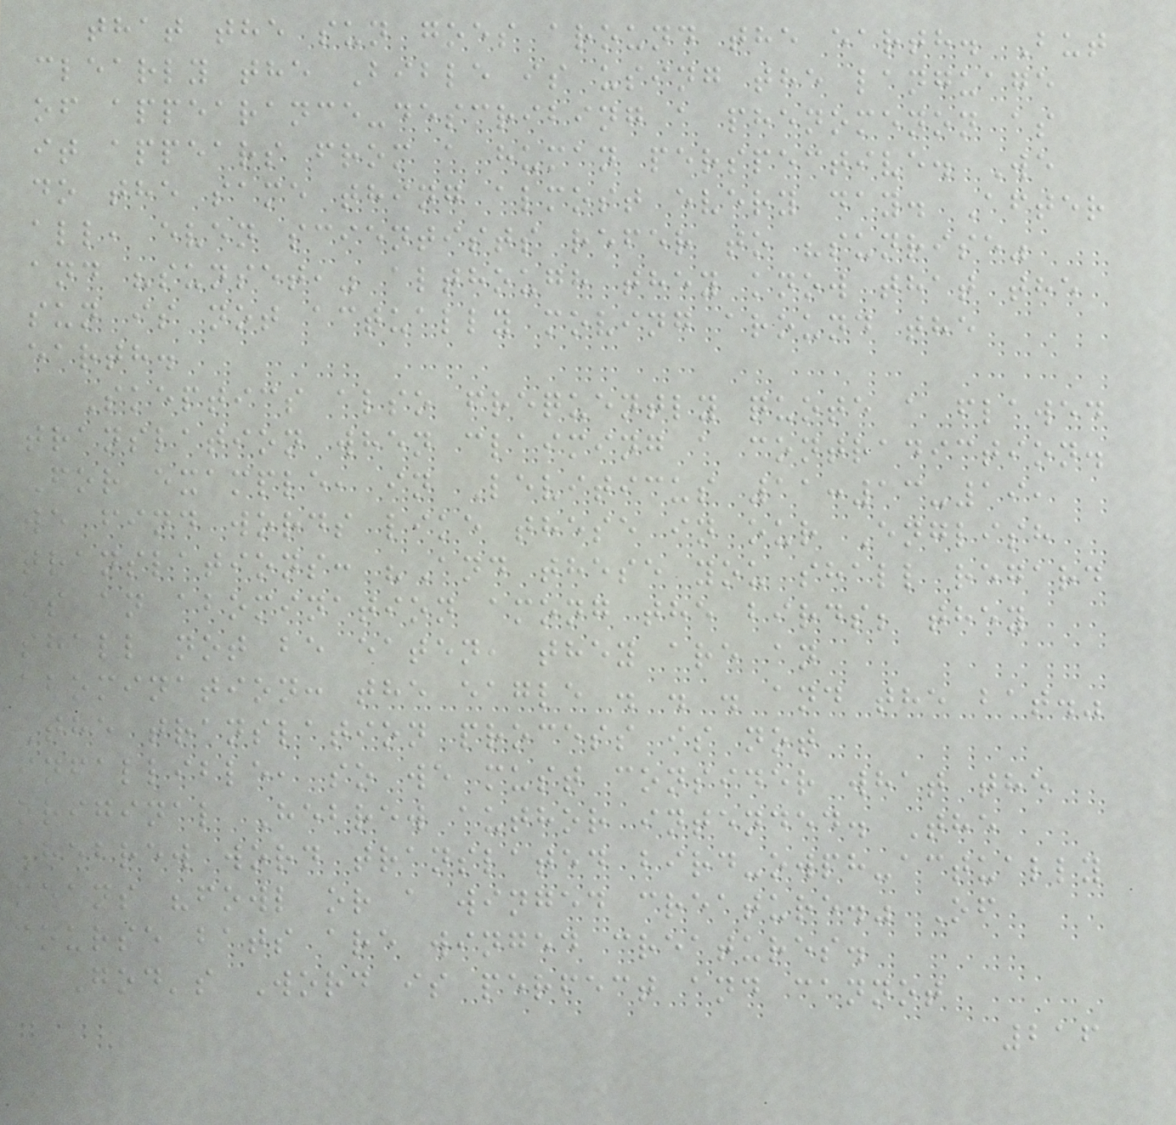that the sun goes around the earth. But
clearly the Bible is using the language
of appearance-describing a phenomenon as
it appears from a human perspective. We
do the same thing almost every day. After
all, even scientists refer to "sunrise"
and "sunset," although they know that the
sun is not actually moving around the
earth.
Skeptics also frequently quote a flawed
translation when claiming a contradiction.
For example, in Leviticus 11:13-19,
we find words like these in our English
translations: "And these you shall regard
as an abomination among the birds; they
shall not be eaten, they are an
abomination: the eagle . . . and the bat."
The translation process is not
infallible, so we must consider what the
original Hebrew author intended. The
Hebrew word translated bird-owph-actually
means "fowl or a winged creature." Of
course bats are winged creatures.
God's Word is perfect and cannot
216
